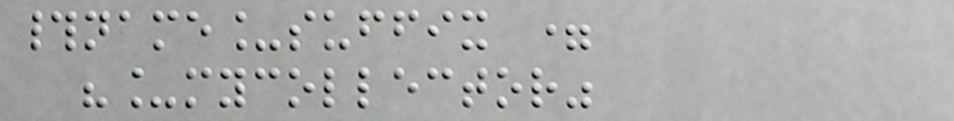#name_suffix =
"_mycollector"
